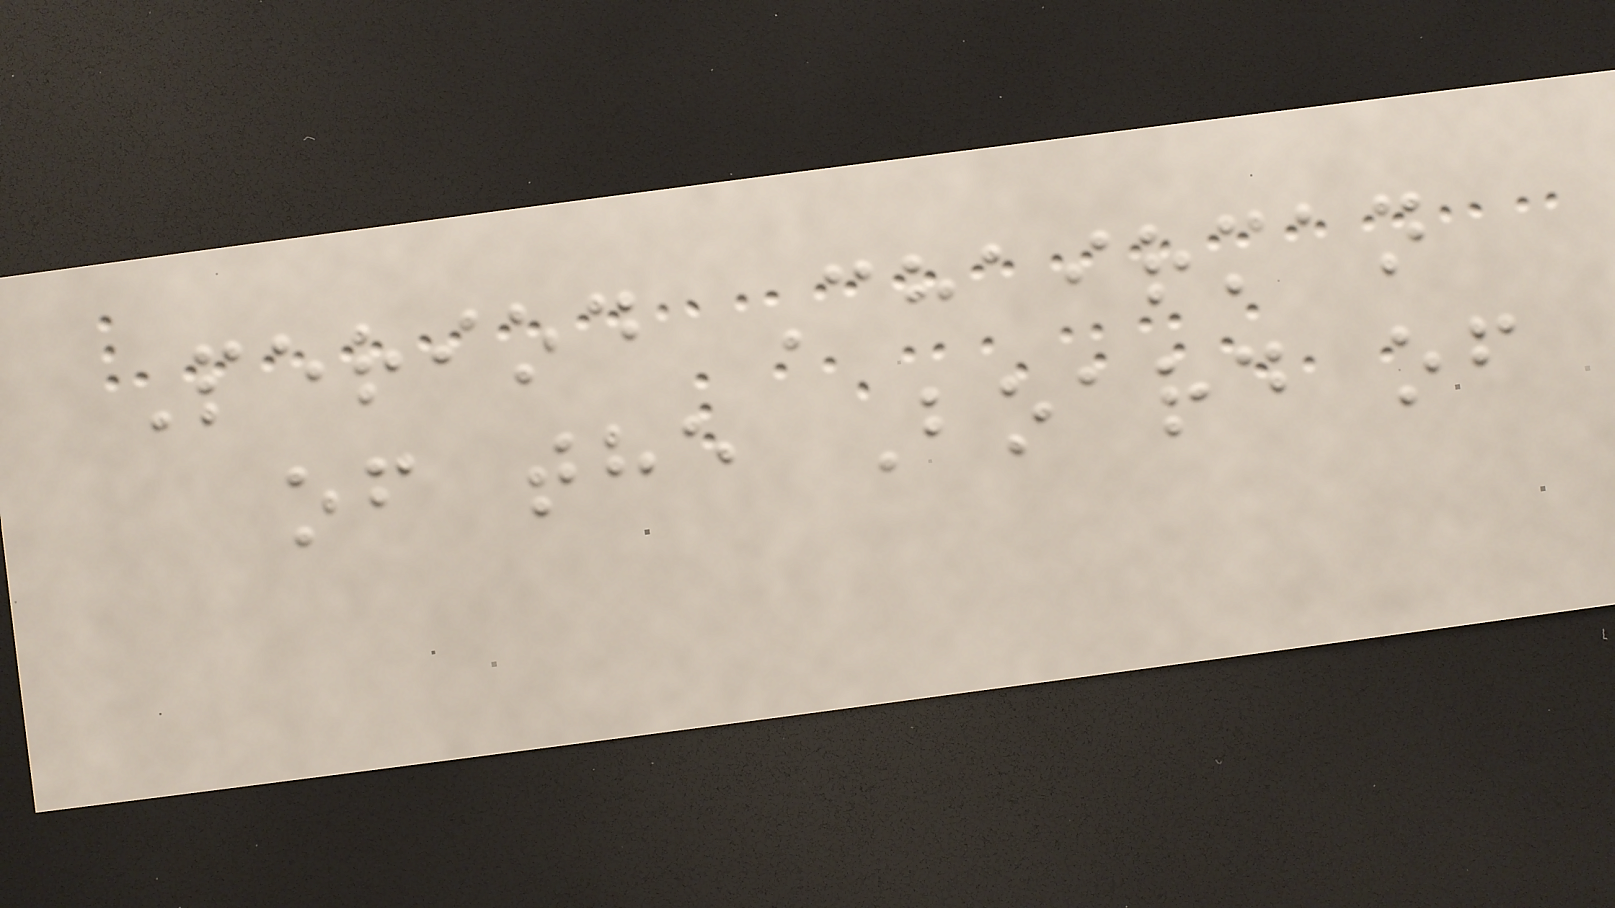Period Chairman
of the Board of
